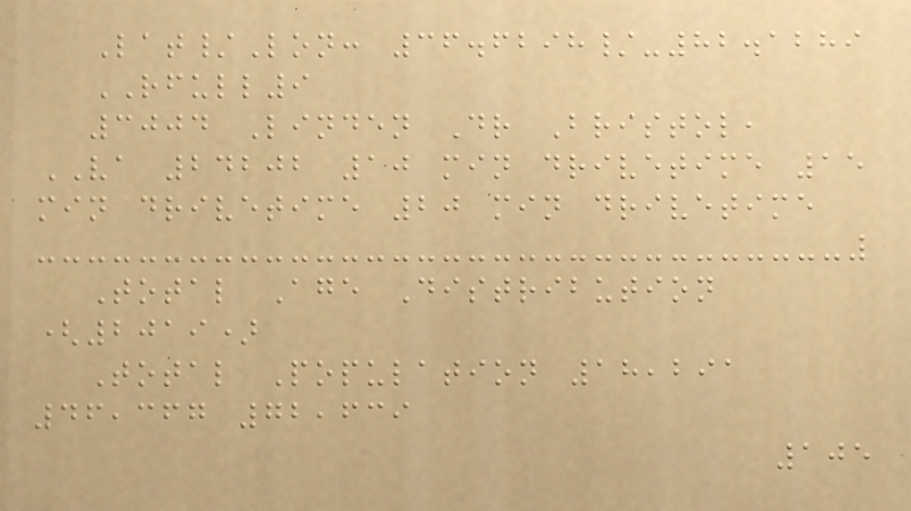Lat/Lon: 36.6298/-82.1289
RFULL9
3004 Linden Dr Bristol,
VA 24202 10 min drivetime 15
min drivetime 20 min drivetime
Total Age Distribution
(2019)
Total Population 18,291
46,367 72,639
105
